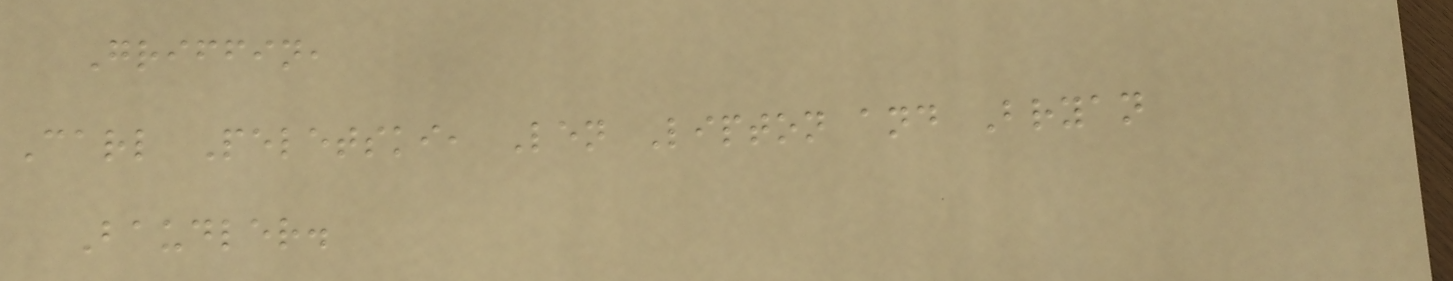Griffin,
Carl Peletski, Len Lipton and Bryan
Baudler.
